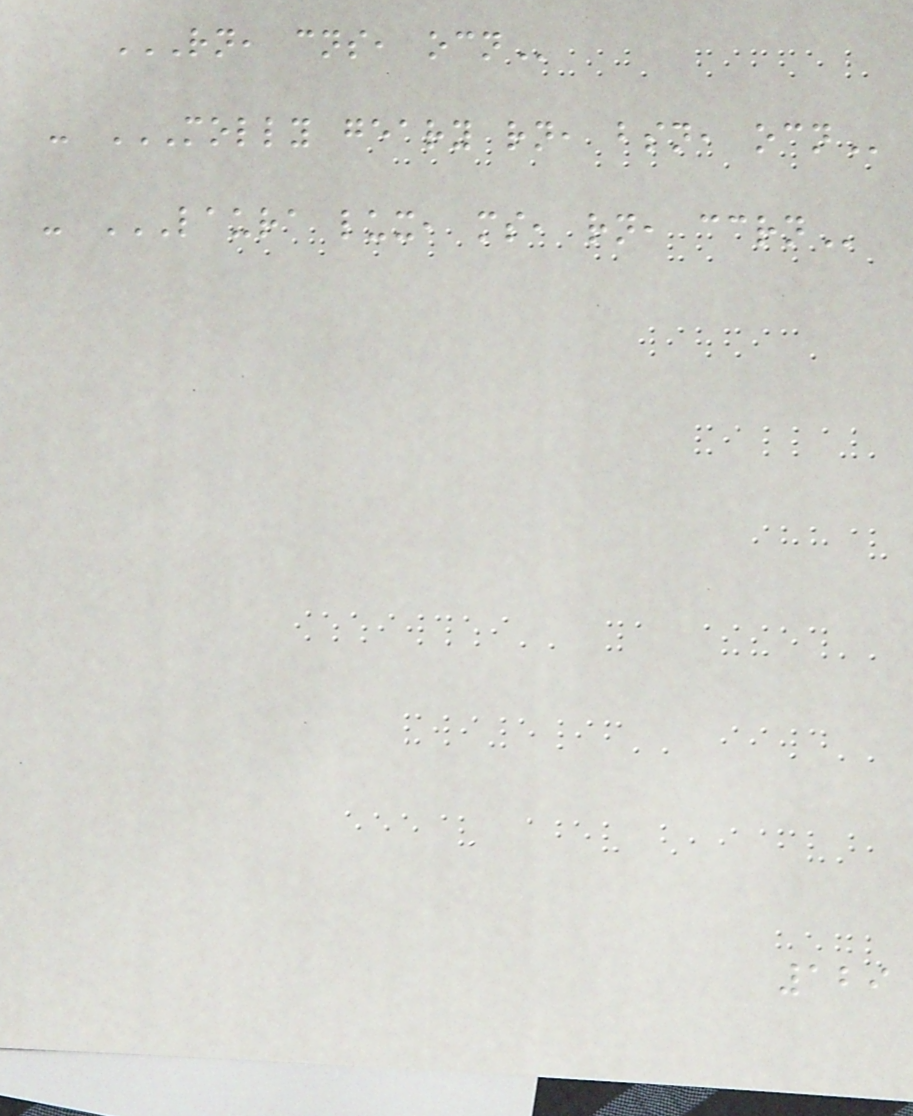RN, CNS, OCN
- MOLLY GEARY RN, BSN, OCN
- LAURA LUX, MS, RN, CCRN
129
